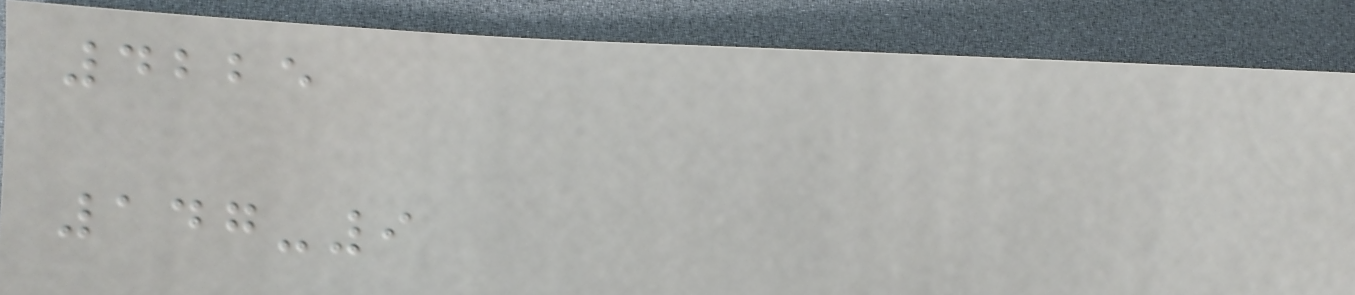4225
147-9
